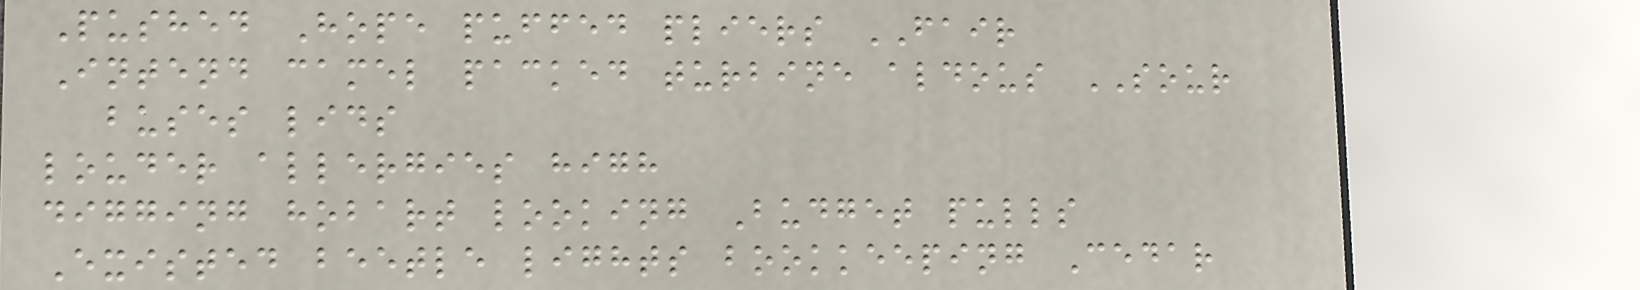Pushed Hope puffed pliers FAIR
Intend camel packed turbine aldous SOUR
buses lids
louder allergies high
digging hobart looking Budget pulls
Existed beetle lights bookkeeping Cedar
